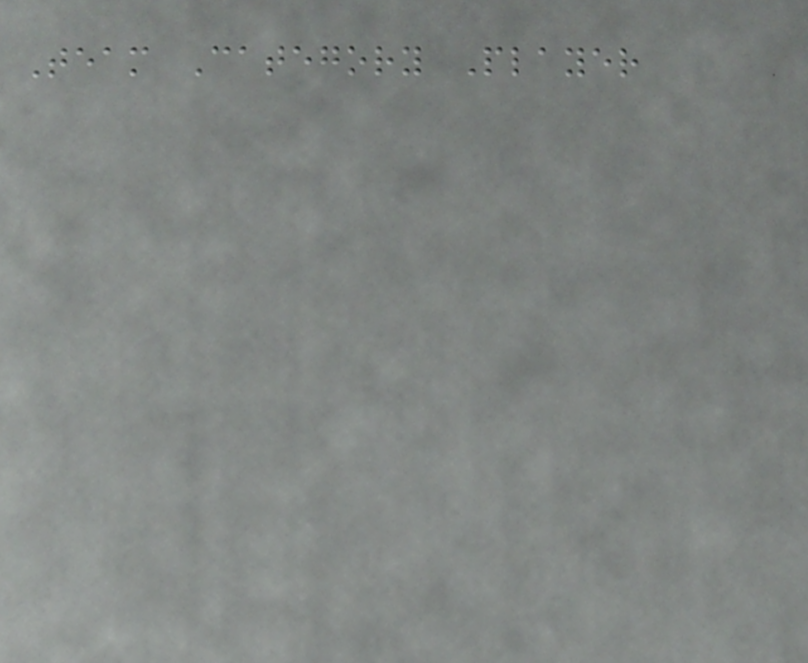Team Category Player
